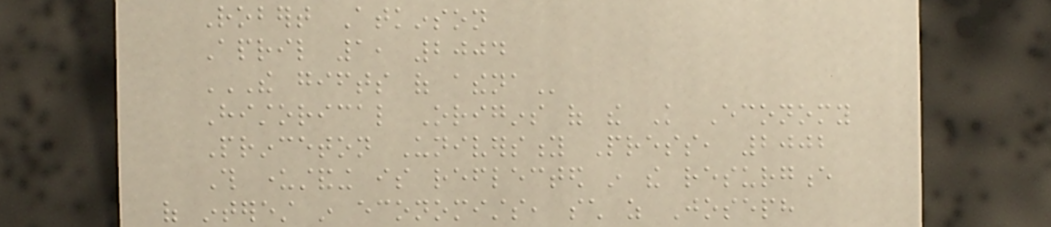Robert Atkinson
April 1, 2004
THE GIFTS OF ATHENA
Historical Origins of the Knowledge Economy
Princeton University Press, 2002
This understanding is reflected in the resurgence
of interest in economists, such as Joseph
